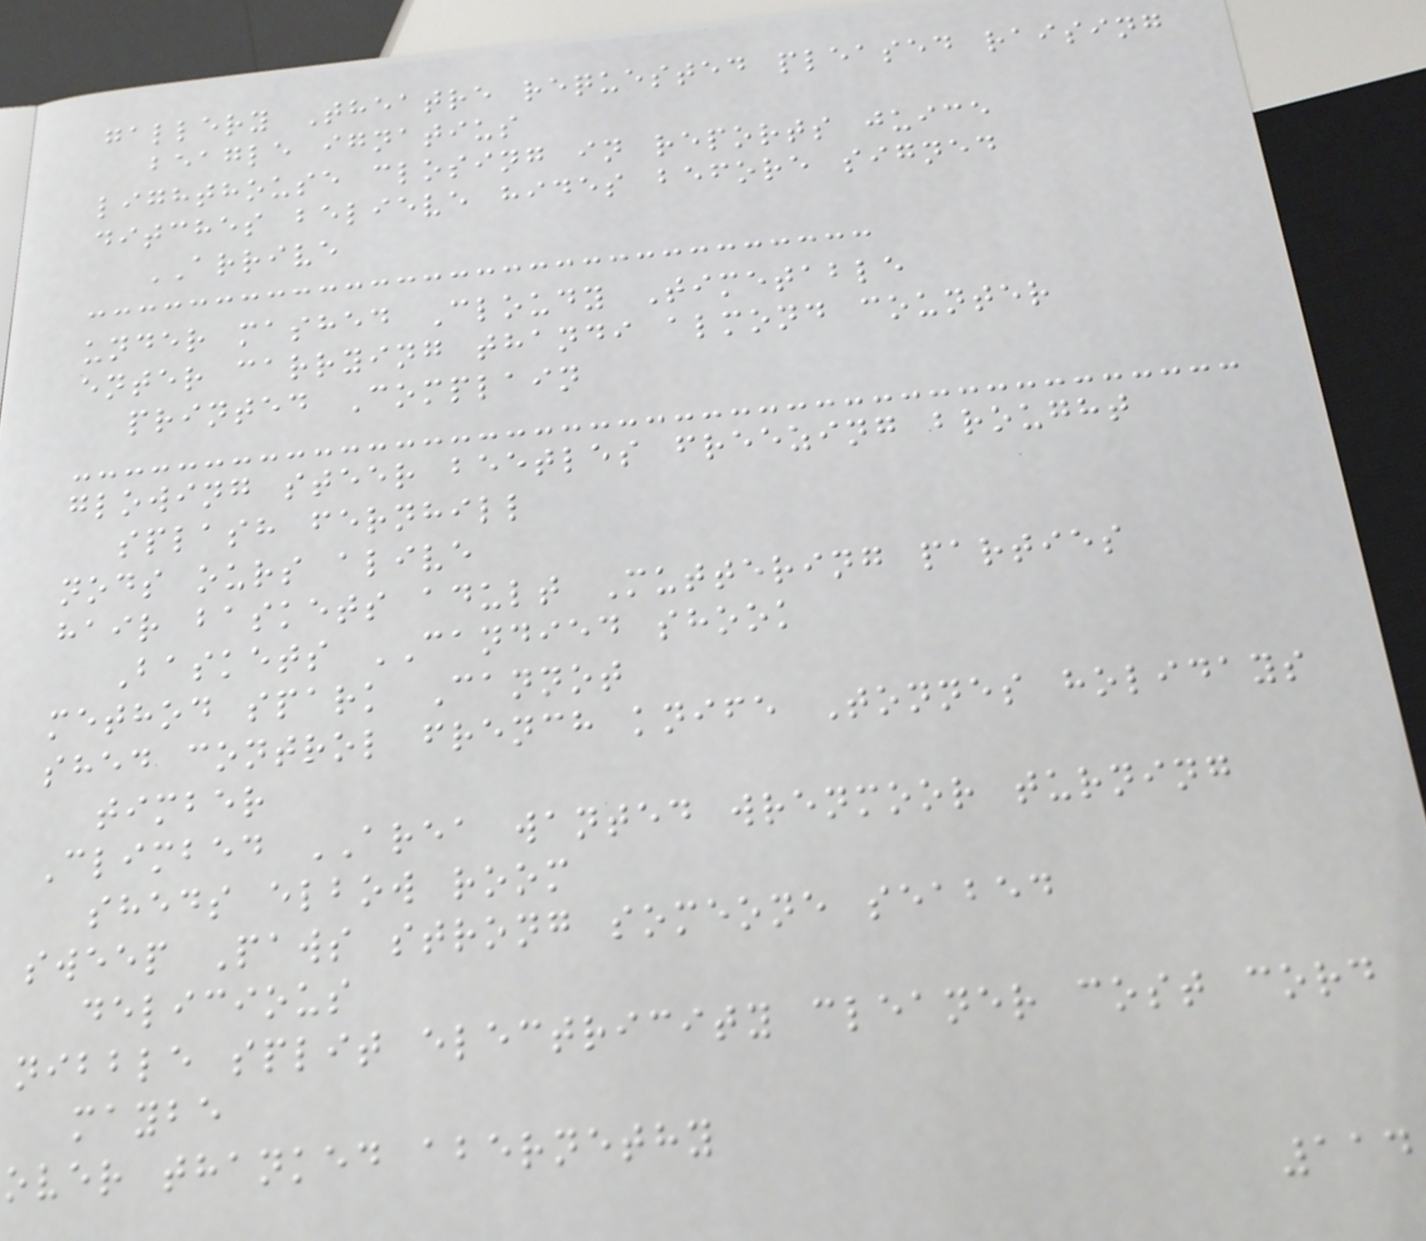gallery Theatre requested pleased raising
beagle ignatius
lighthouse closing in reports juice
ditches believe hides before signed
ARRIVE
under mashed Cloudy Timetable
enter carrying thandi almond counter
printed Complain
glowing steer beetles freezing brought
splash fernhill
nods ours alive
hair baskets adult Muttering parties
Baskets CANDIED shook
method spark Cannot
shed control french knife Tonnes holidays
timber
Climbed AREA wanted wrenmoor turning
sheds elbow room
sweep Paws strong someone seabed
delicious
nibble split electricity cleaner cost cord
maybe
over thanked abernethy
114
